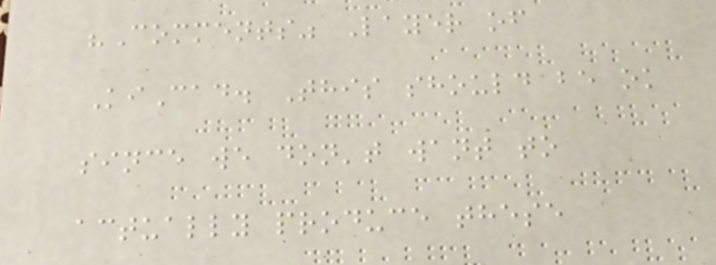"Comments" Layer of
KiCad. This should be ok
since we don't want to
actually produce these
